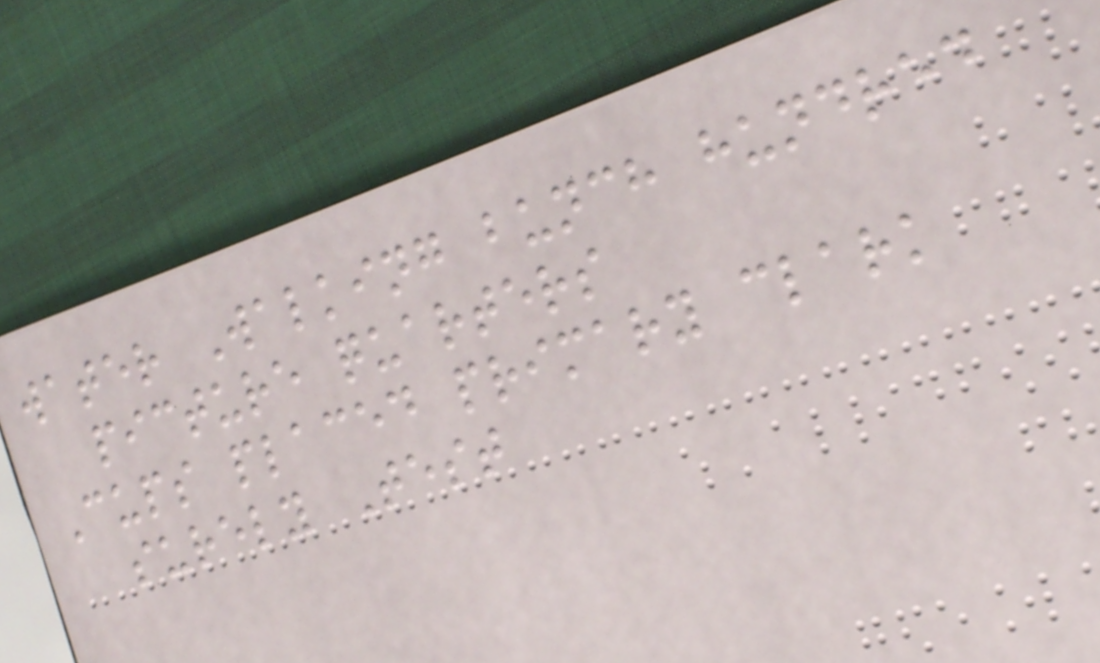water Walking bunch hundred
picture quarters
Cups placed primary clark
surely Test
